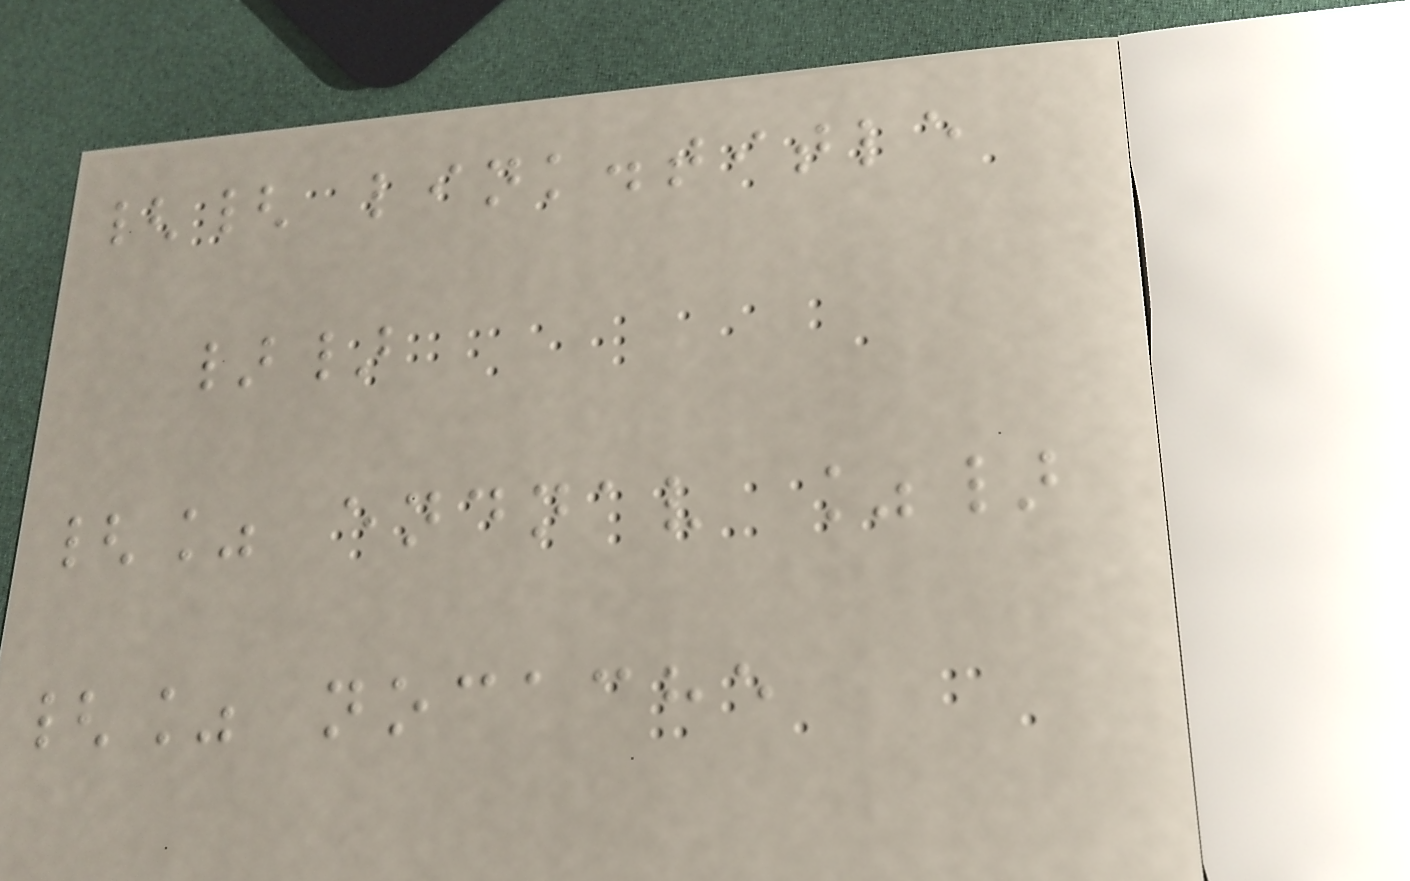{{ link.title
}}
{% endnav %}
{% nocache
